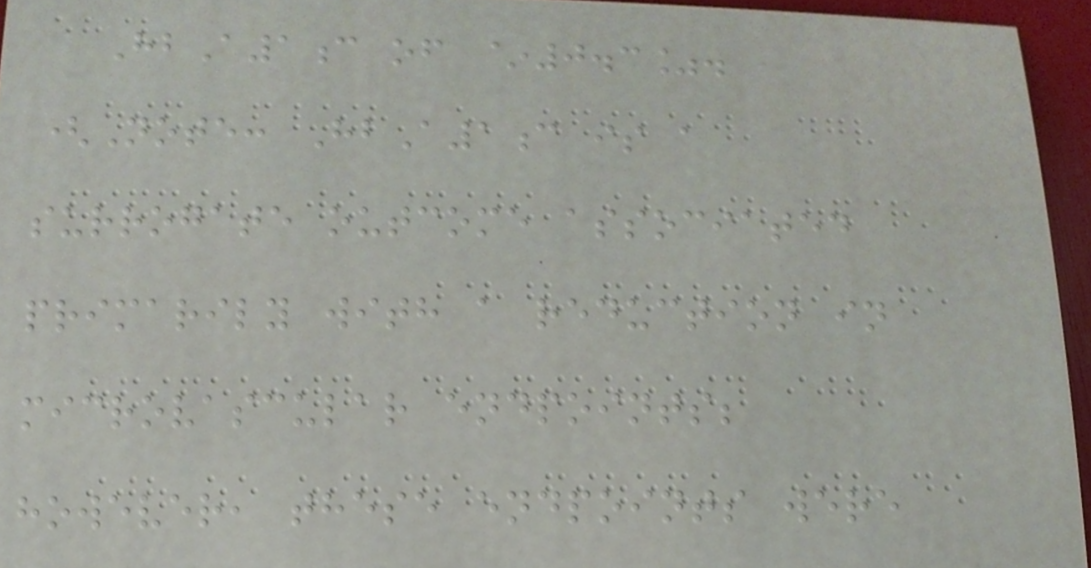HbA1c of ~0.3%.
(Note: HbA1c is a
surrogate outcome associated
primarily with a reduction in
microvascular endpoints;
however, these endpoints were
